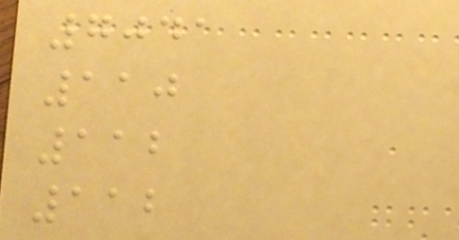7041
110
112
112
